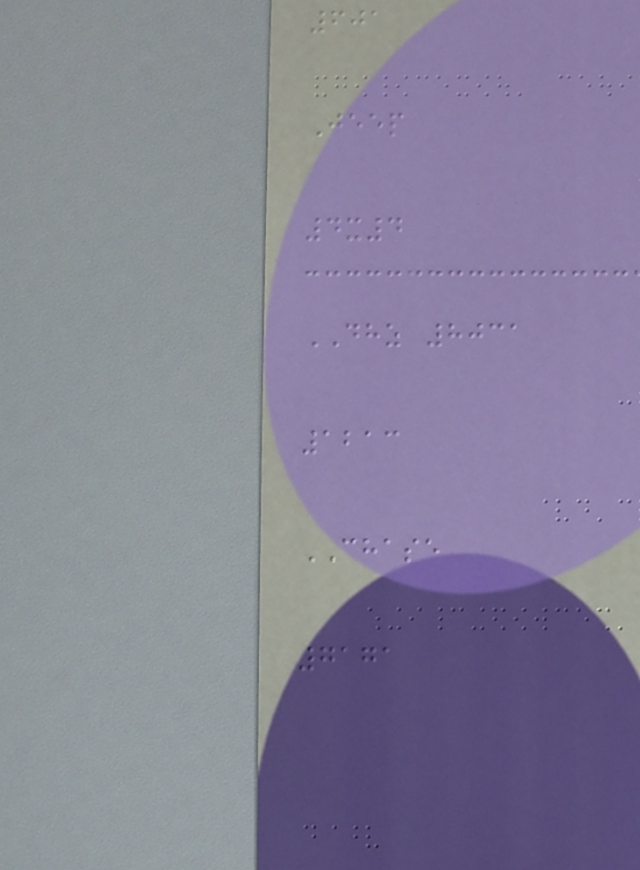601
Jeep
4x4
DHZ 8031
1213
CHASE
7171
